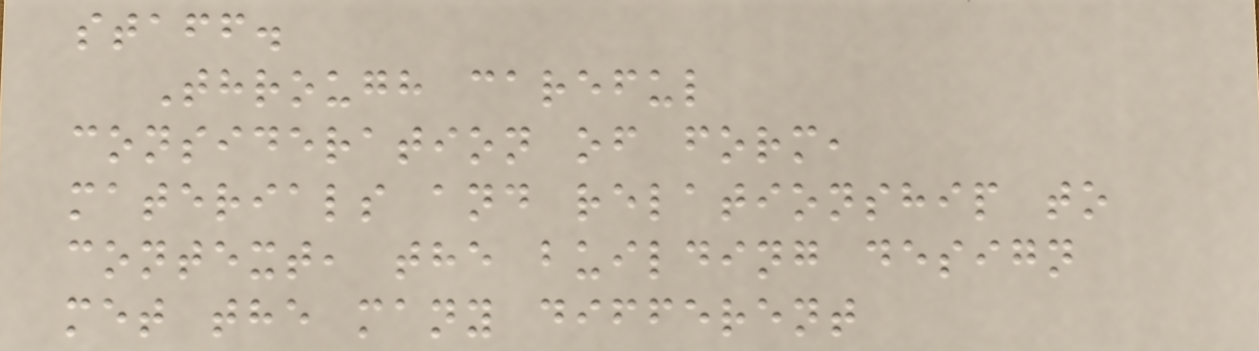staff.
Through careful
consideration of form,
materials and relationship to
context, the building design
met the many different
